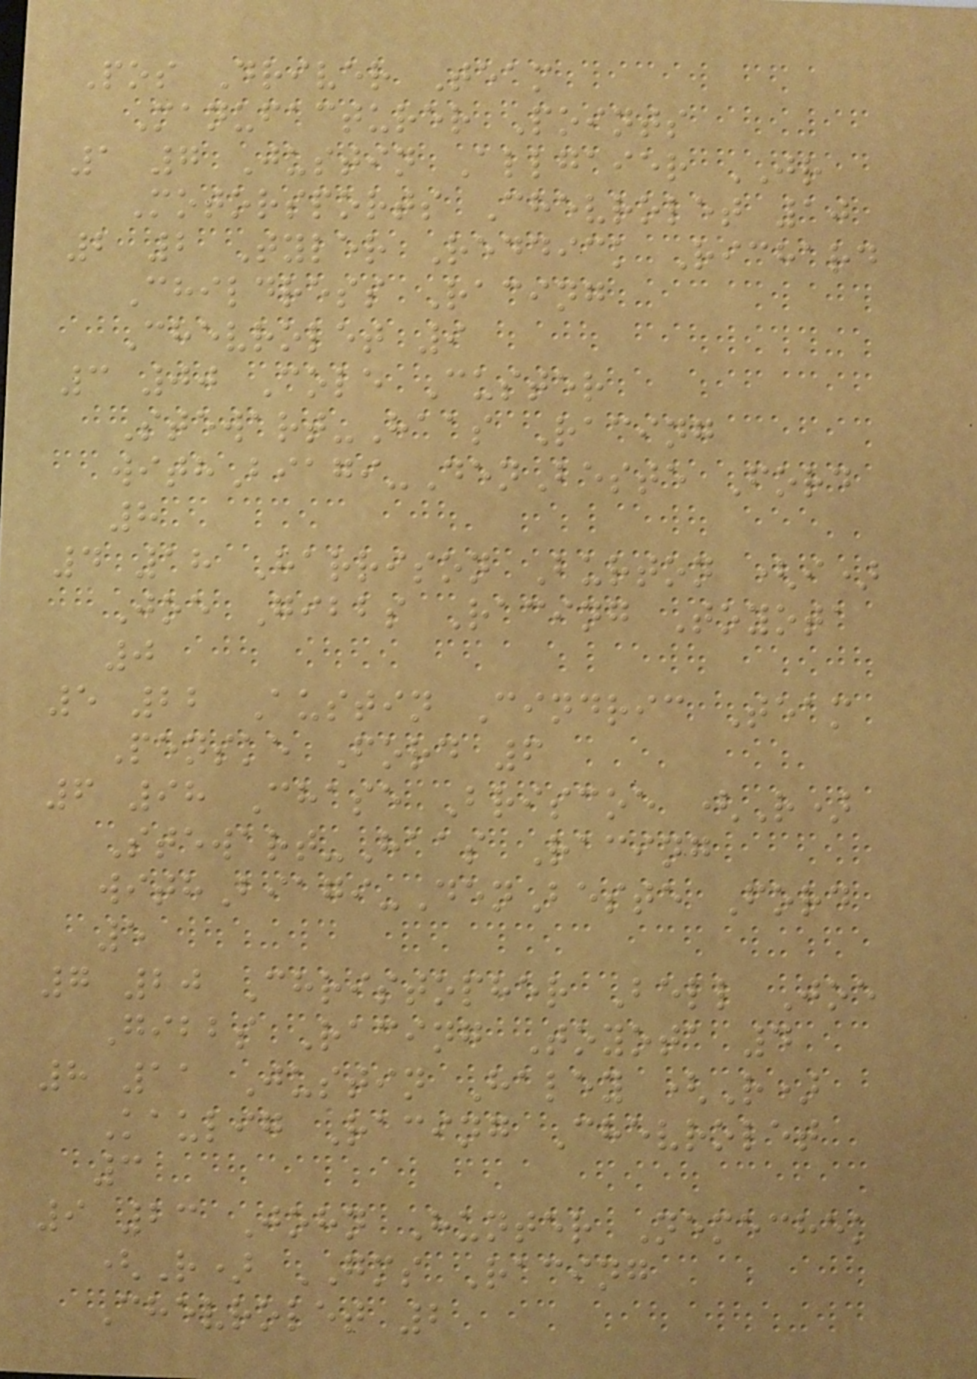Pos Driver Team
Manufacturer Points
1 7 Justin Allgaier JR
Motorsports Chevrolet 10
2 2 Tyler Reddick Richard
Childress Racing
Chevrolet 9
3 00 Cole Custer
Stewart-Haas Racing
withBiagi-DenBeste Ford
8
4 18 Harrison Burton (i)
Joe Gibbs Racing Toyota
0
5 22 Austin Cindric Team
Penske Ford 6
6 98 Chase Briscoe (R)
Stewart-Haas Racing
withBiagi-DenBeste Ford
5
7 20 Christopher Bell Joe
Gibbs Racing Toyota 4
8 11 Justin Haley (R)
Kaulig Racing Chevrolet
3
9 23 John Hunter Nemechek
(R) GMS Racing
Chevrolet 2
